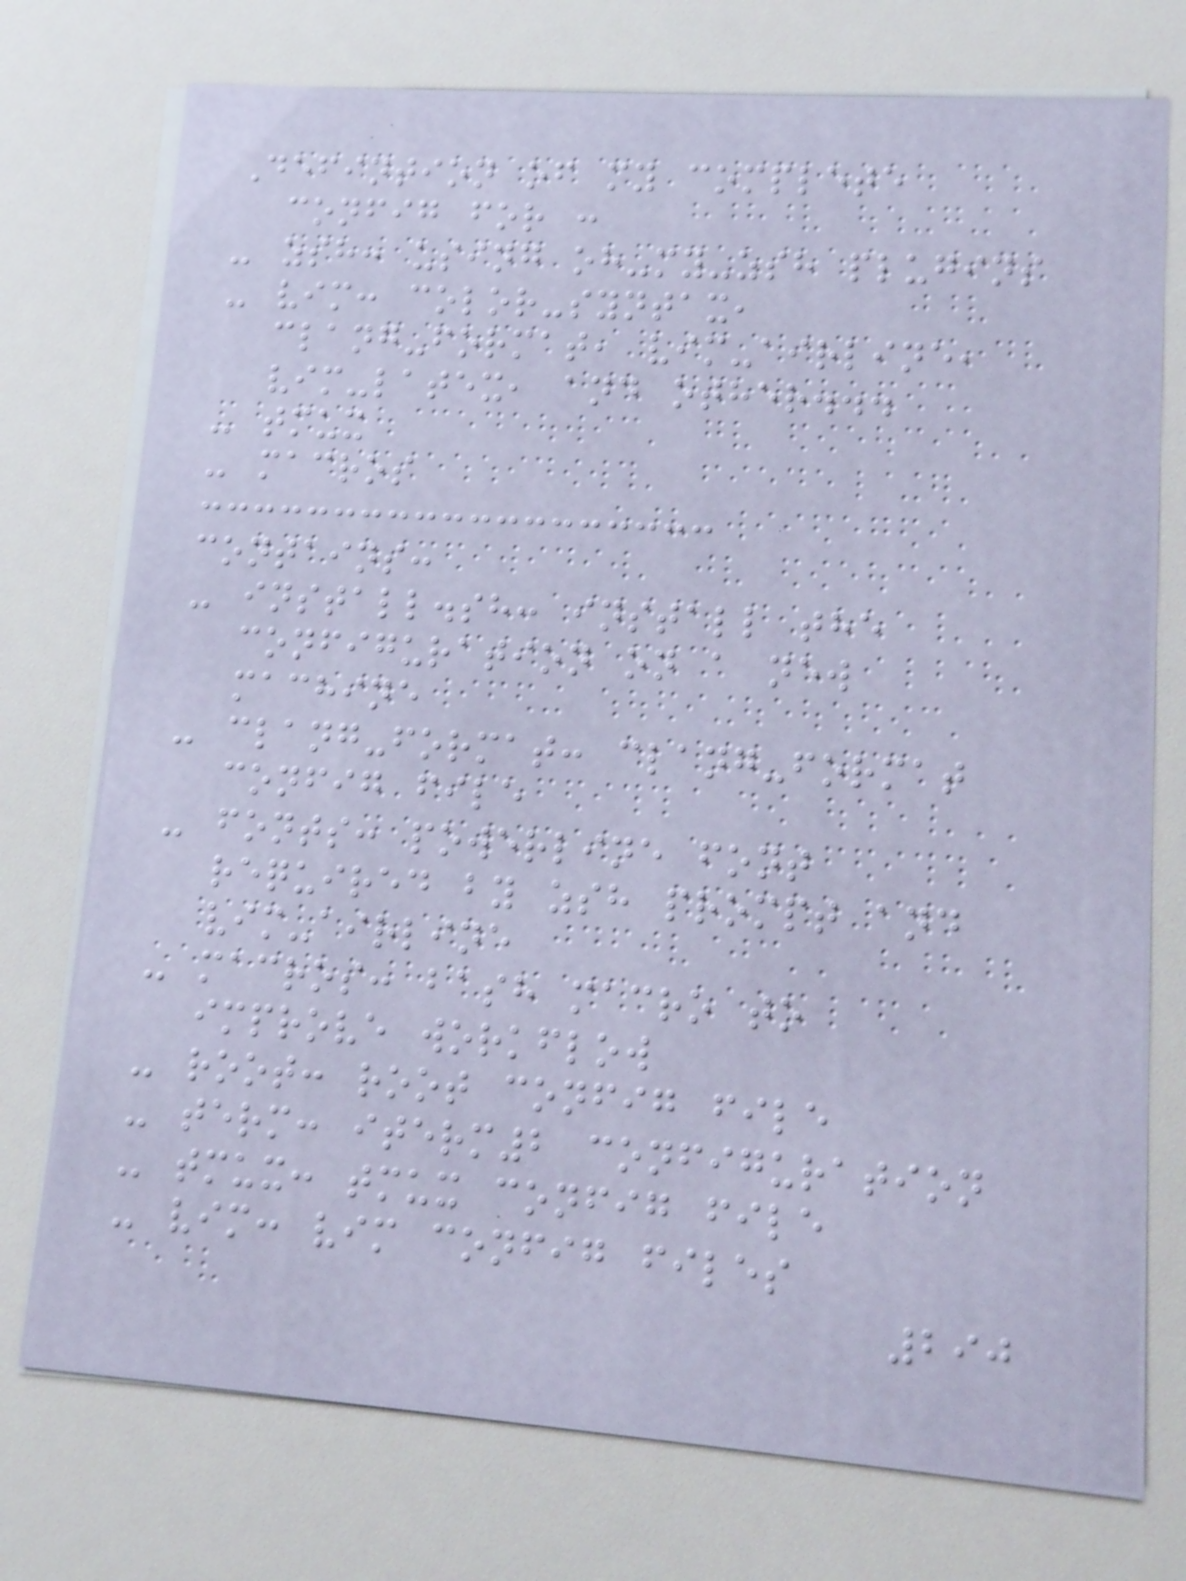Defintion of my complete
config for :
- zsh: using oh-my-zsh plugins
- vim: color-syntax,
clang-format, vim-airline,
vim-latex, and other...
- tmux
- macros
contains:
- install.sh: install the
configuration on a new
machine
- clang-format: clang-format
config file
- fonts: powerline font
required by zsh prompt and
vim-airline
- macros: bash macro to
improve workflow
- root: root config file
- term: iterm2 configuration
- tmux: tmux config file
- vim: vim config files
290
